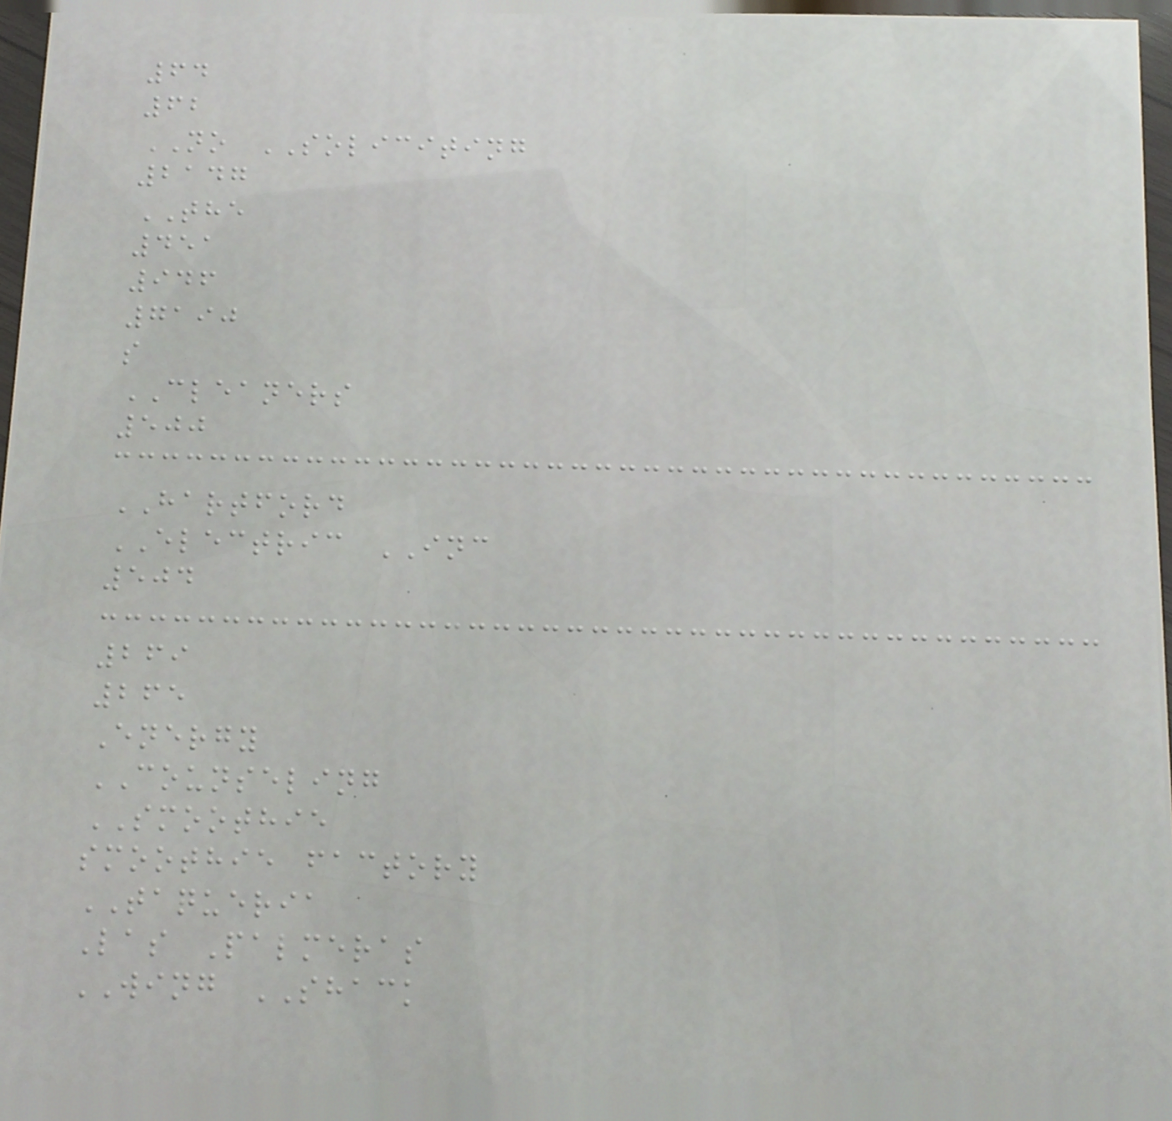64
62
NO SOLICITING
2147
THE
451
946
7190
s
CLEANERS
500
HARTFORD
ELECTRIC INC
504
269
265
Energy
COUNSELING
SMOOTHIE
smoothie factory
TAQUERIA
Las Palmeras
WING SHACK
